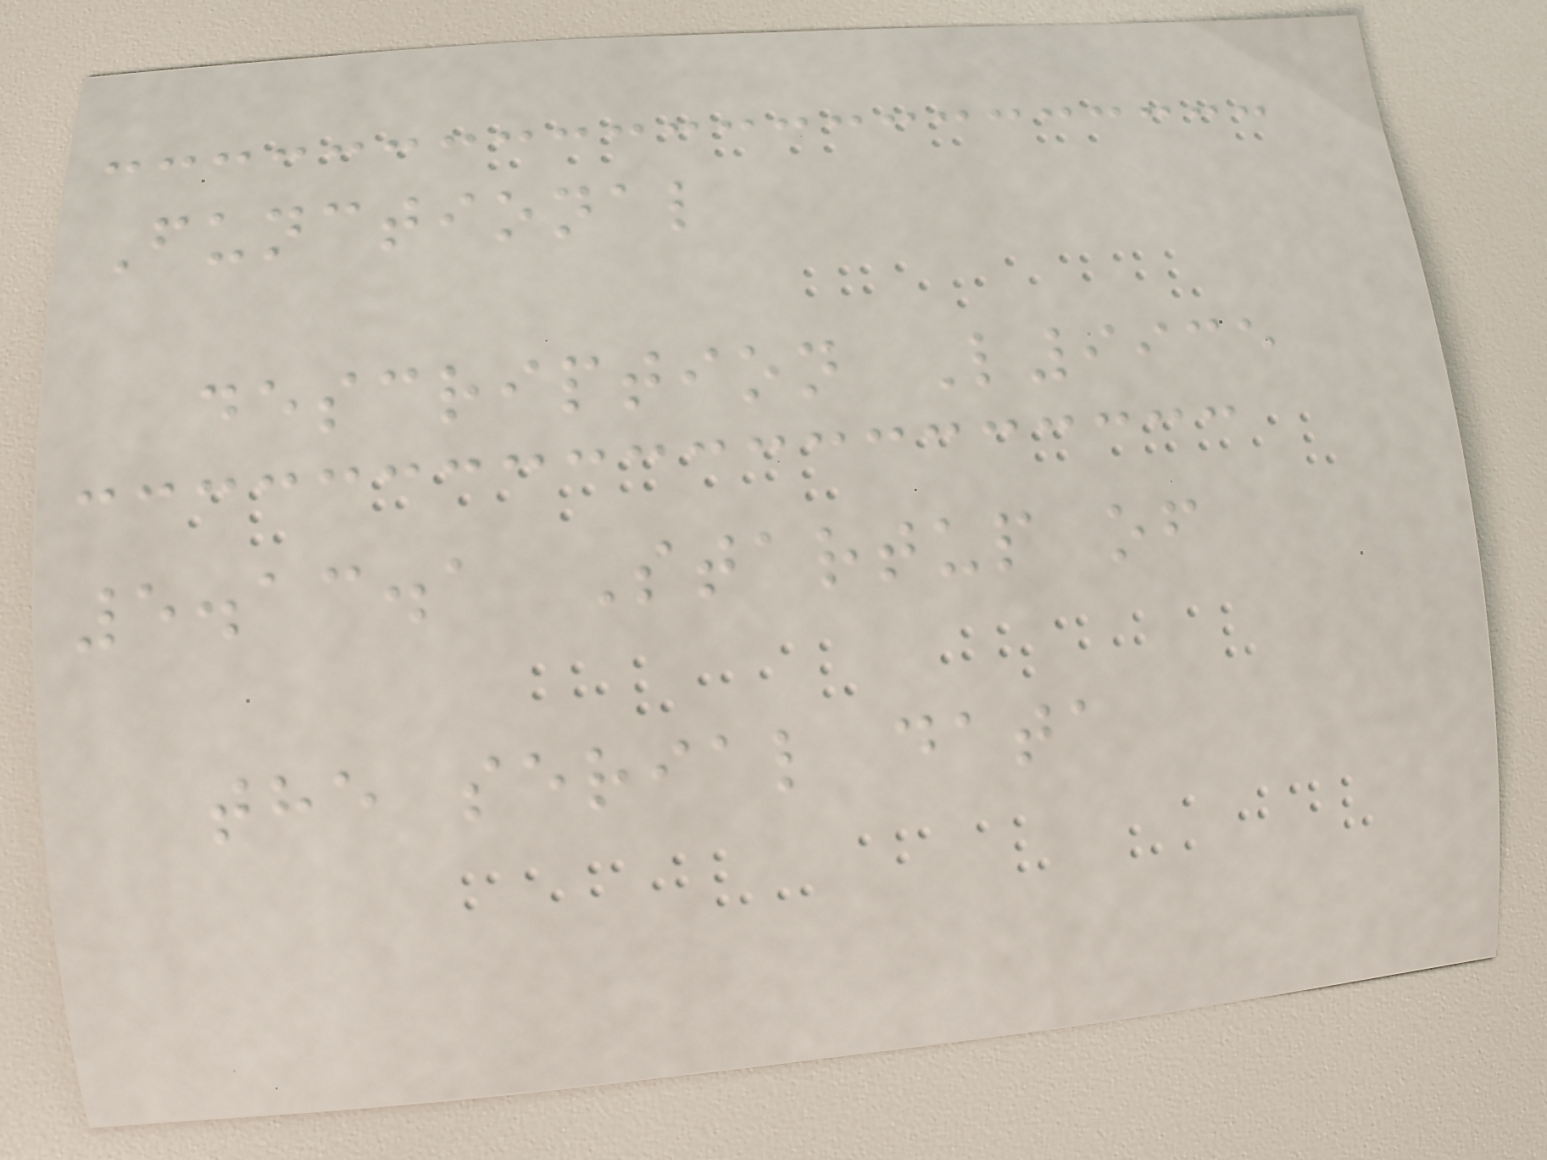Functional
description L9935
5.13.1 Startup of
the serial data
